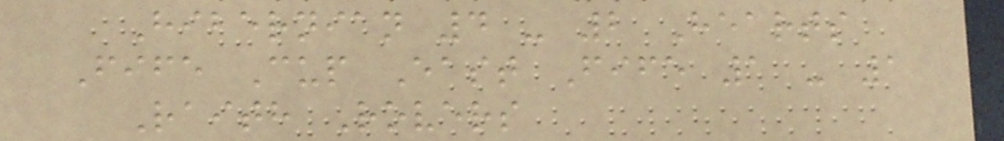Hibernian 4 - 2 Hearts
Fife Cup East Fife 1 - 1
Raith Rovers
